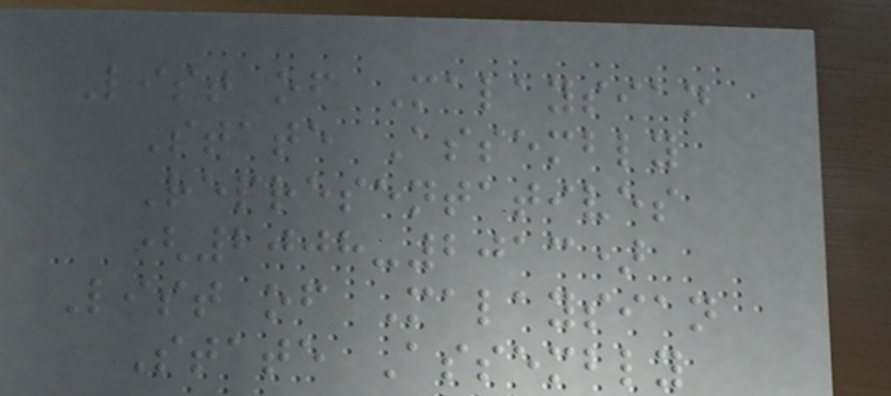List of Malaysian
State Assembly
Representatives
(2008-2013)
List of Malaysian
State Assembly
